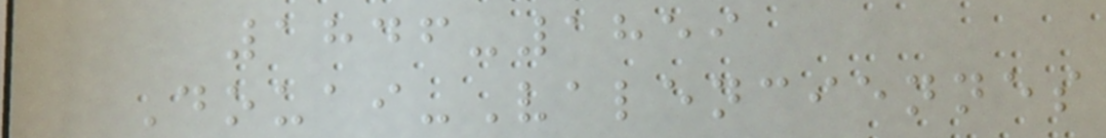1846-1859
Douai-Valenciennes
